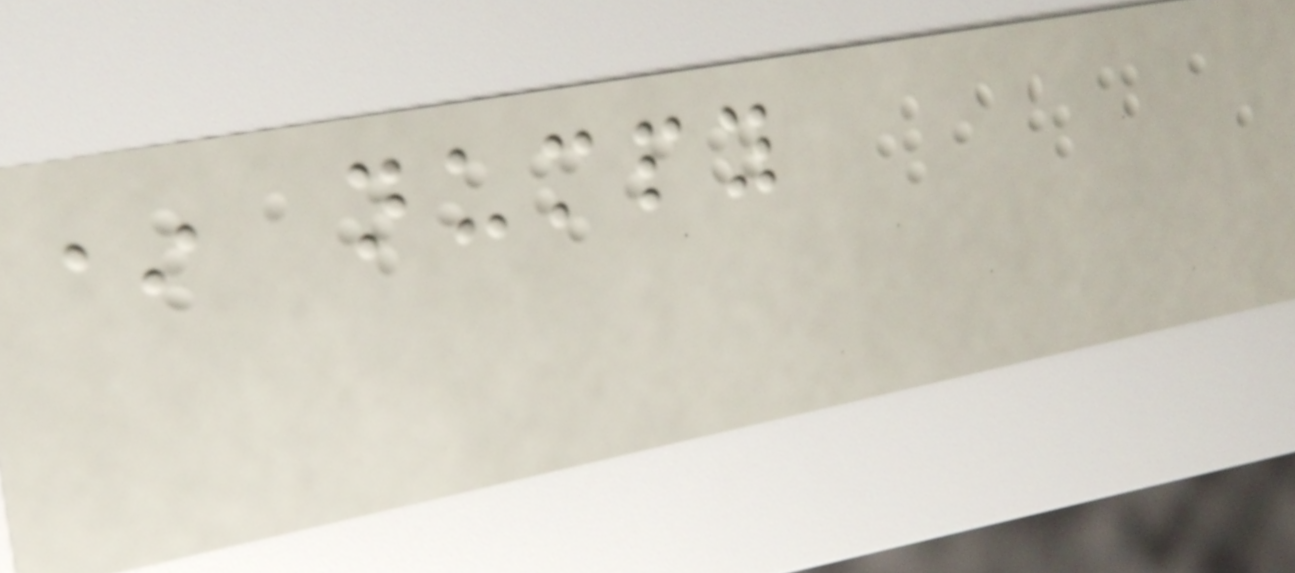* numpy
